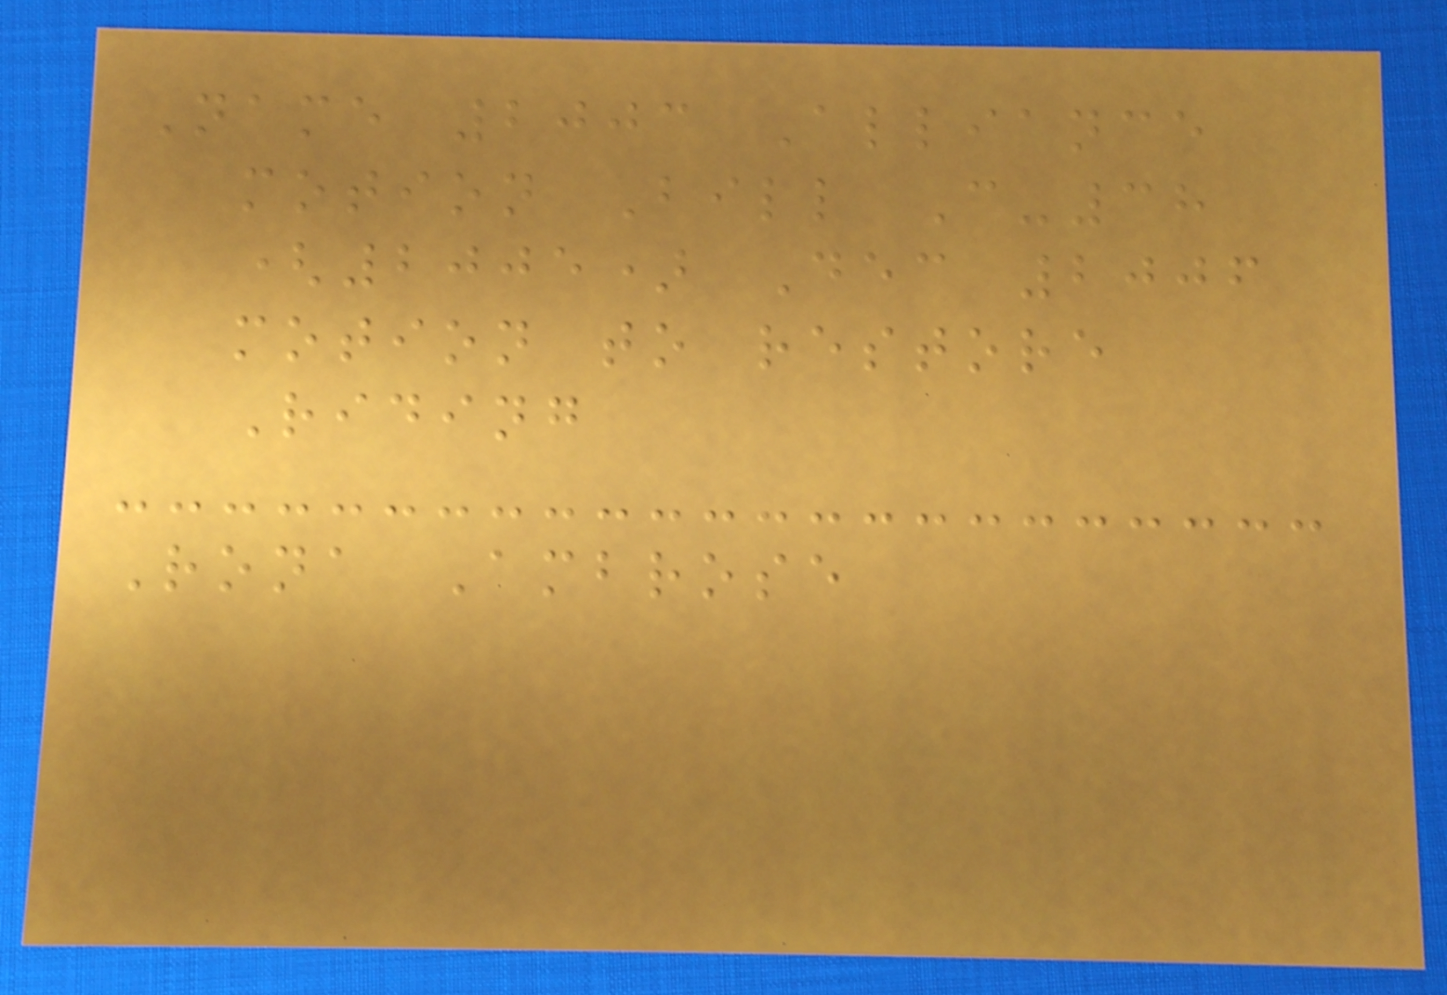Name 2003 Alliance
motion Bill C-38
(2005) Dec 2006
motion to restore
Riding
Rona Ambrose
